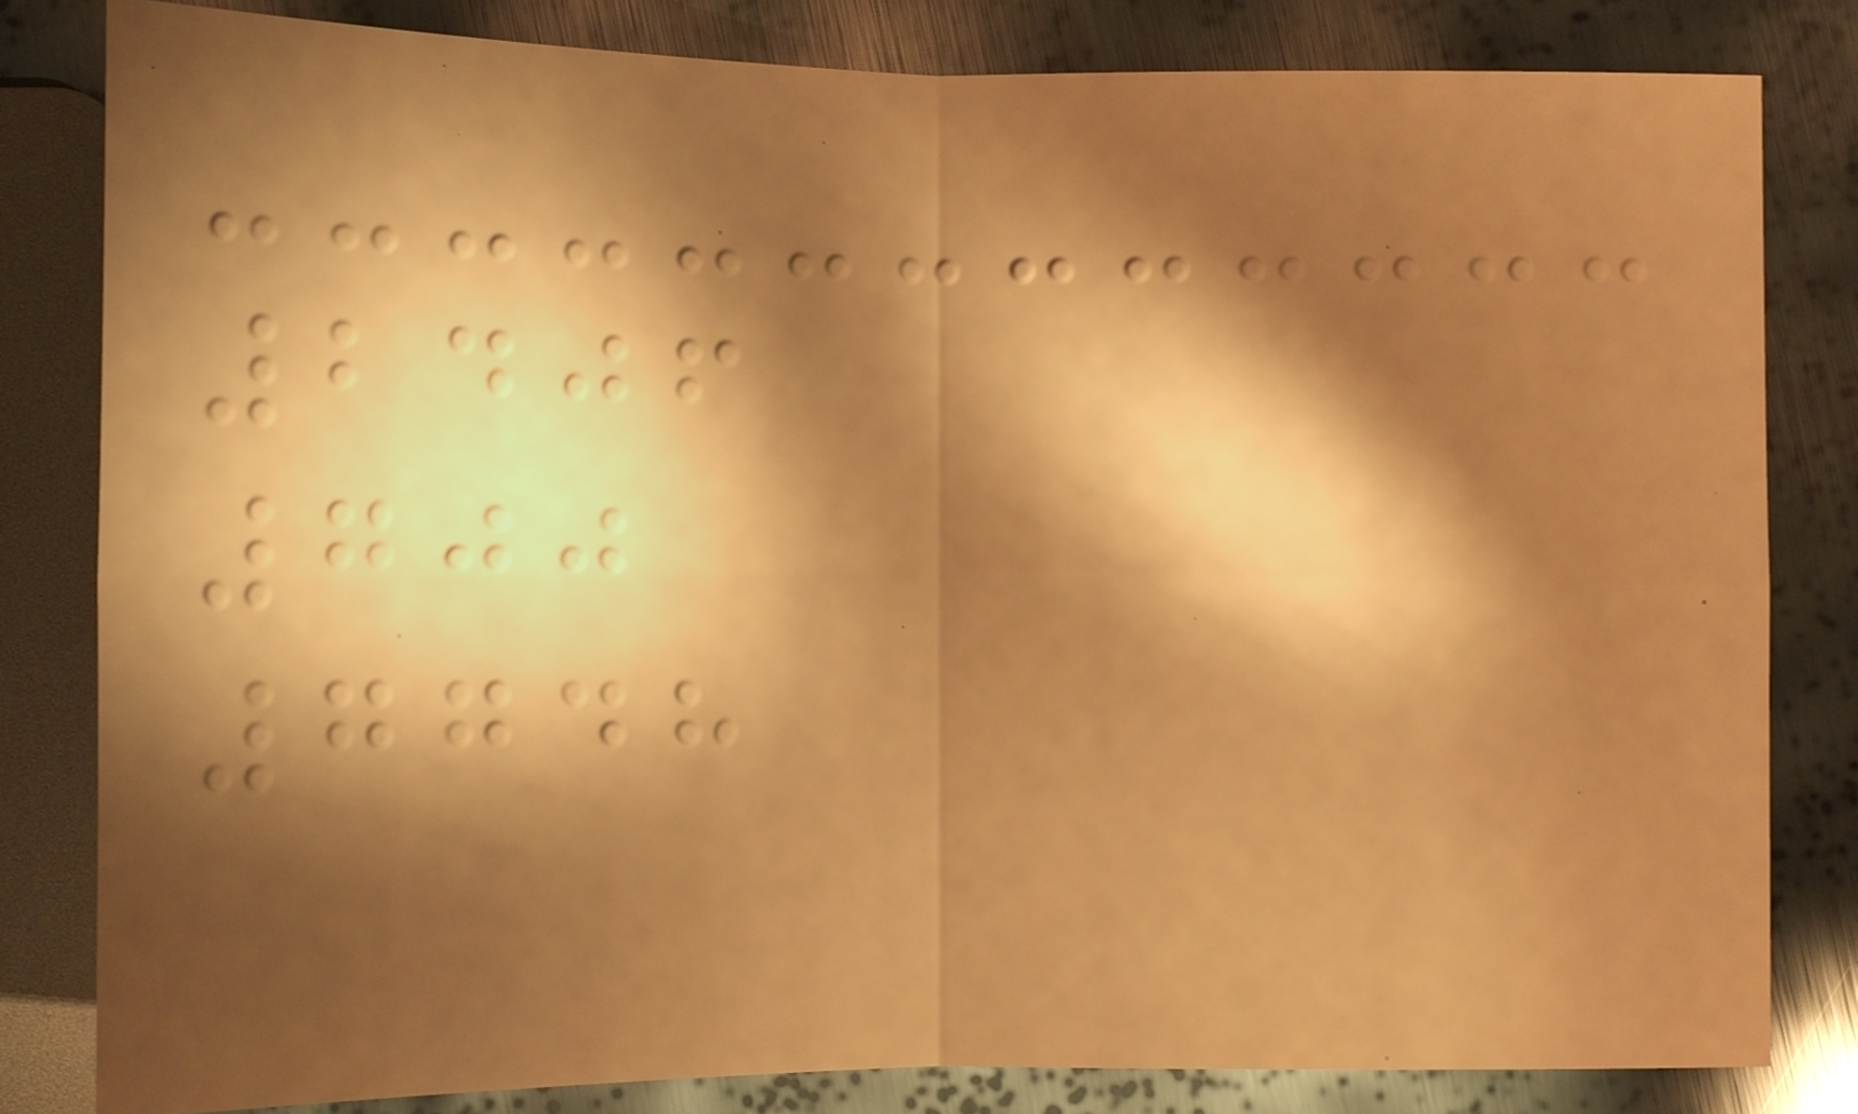2406
700
7748
